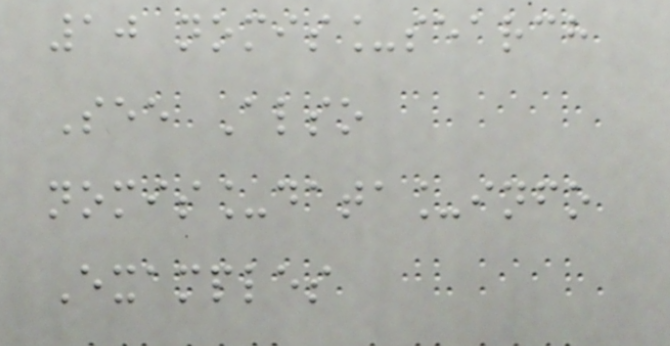10 nomis_search
See Also
nomis_data_info
Examples
